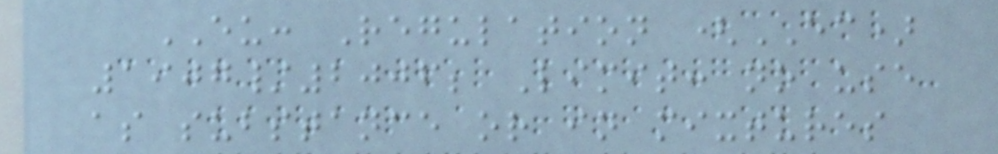EU: Regulation (EC)
1907/2006; Limit: no use
as substance or in mixtures
